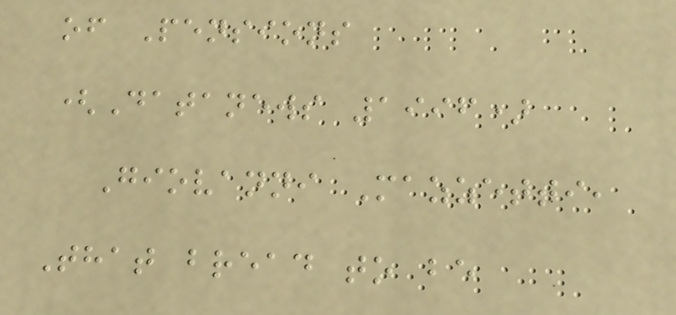of Pensions
(Datanews 1996)
Giovanni Mazzetti,
That bread to be
